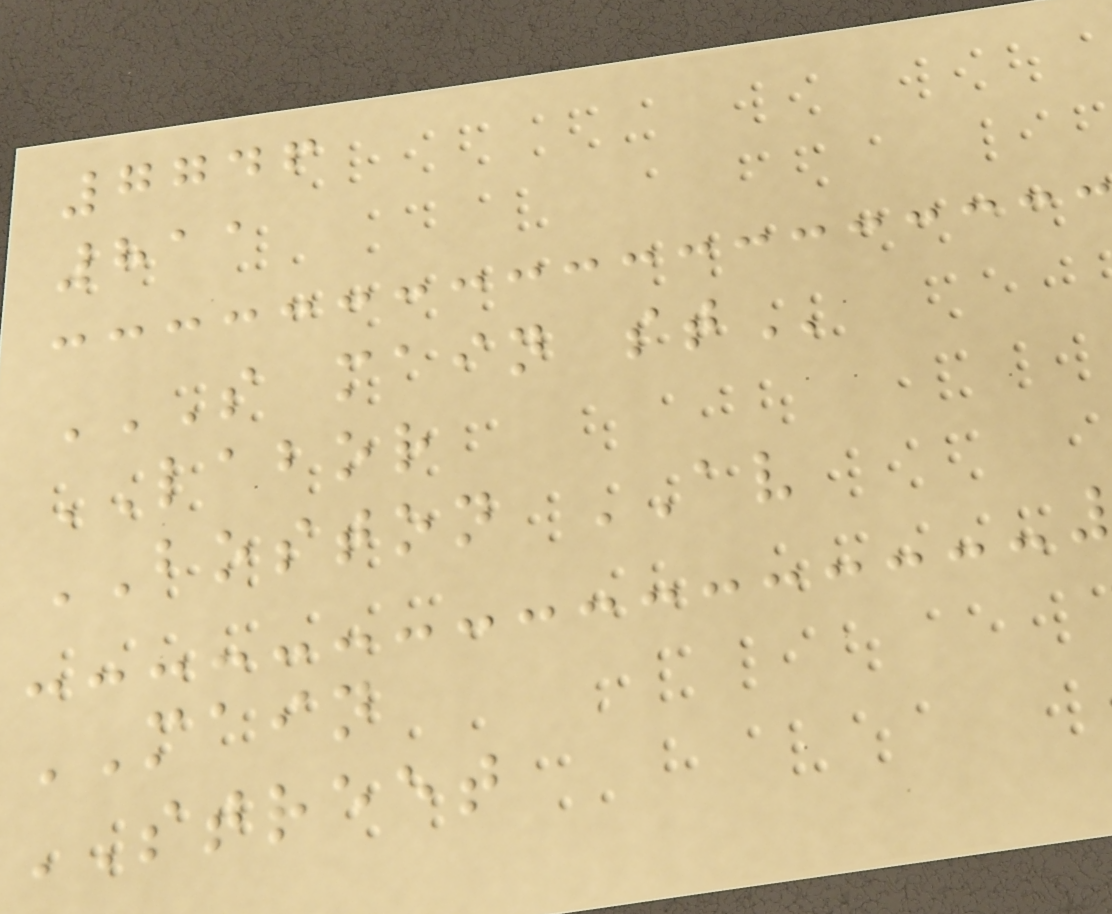7746
811
S MAIN ST
LABOR
BOSTON AV
MAIN
STREET
